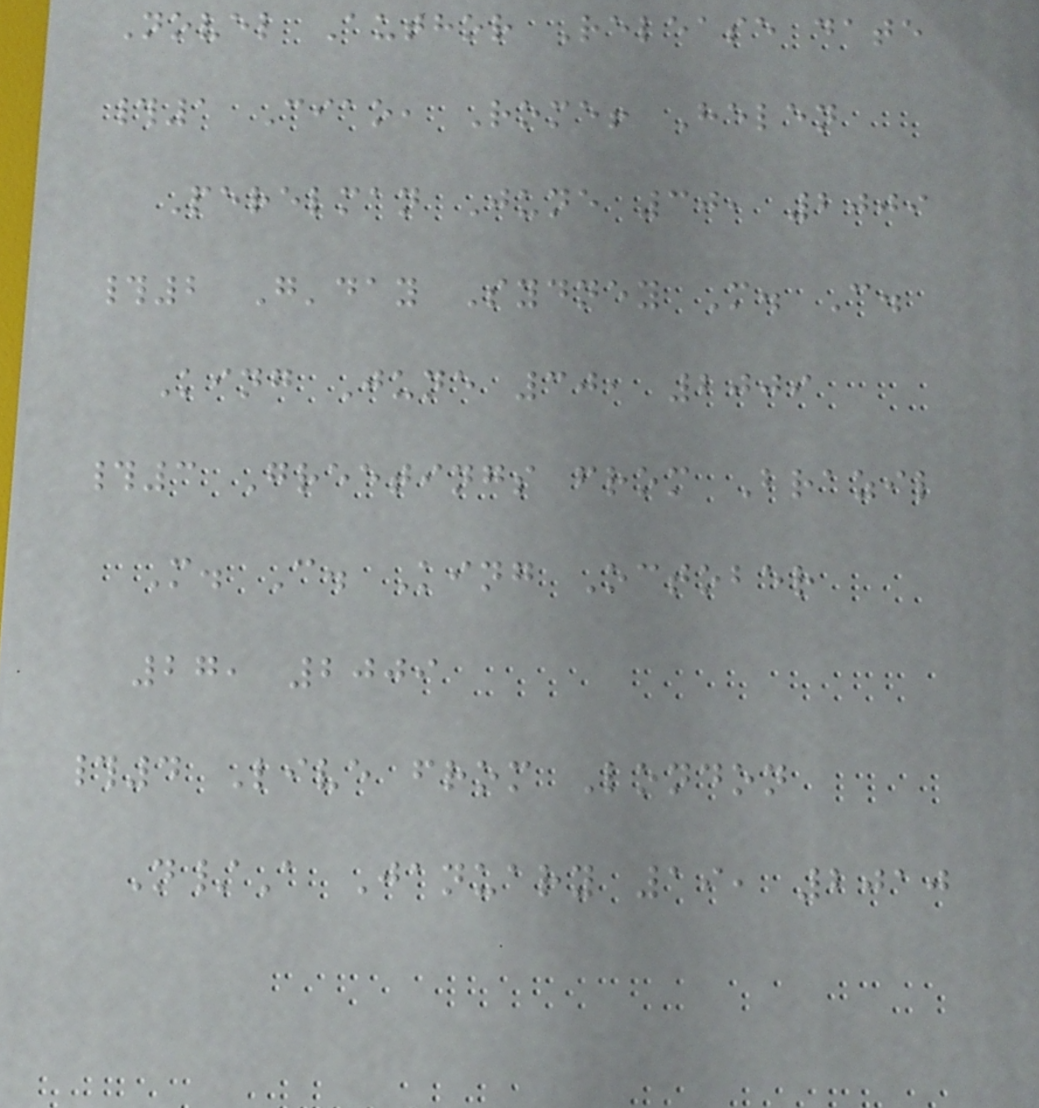Novel Author Release date
#1 Ciao, Rome! Helen
Perelman June 30, 2009
#2 G'day Sydney M. C.
King June 30, 2009
#3 Greetings from Brazil
M. C. King October
27, 2009
#4 Live from London
N/A January 19, 2010
